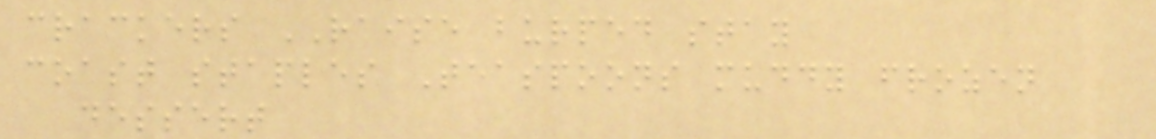crackers RAISE burped stay
coast staples Teaspoons muddy frozen
dessert
